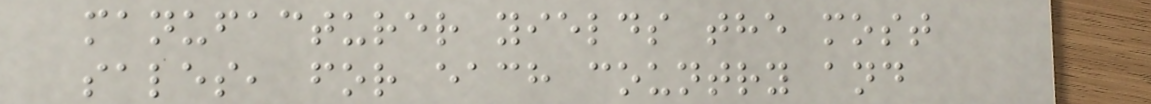manufacturer yields the most
sales, for each country and
